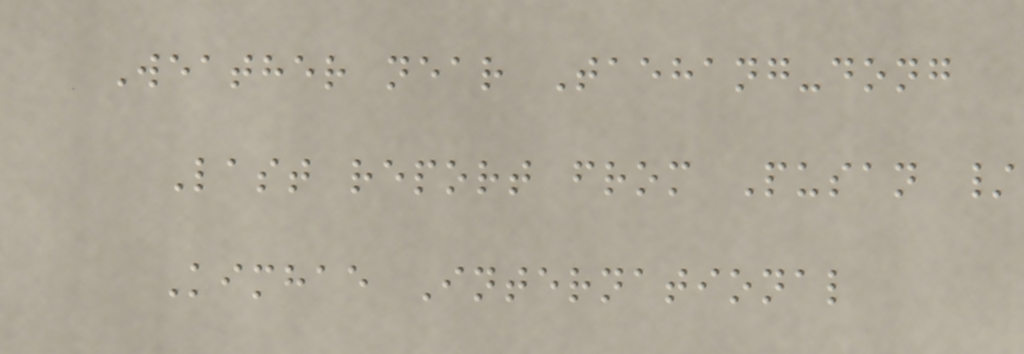Weather near Taehang-dong
Last report from Pusan /
Kimhae International
